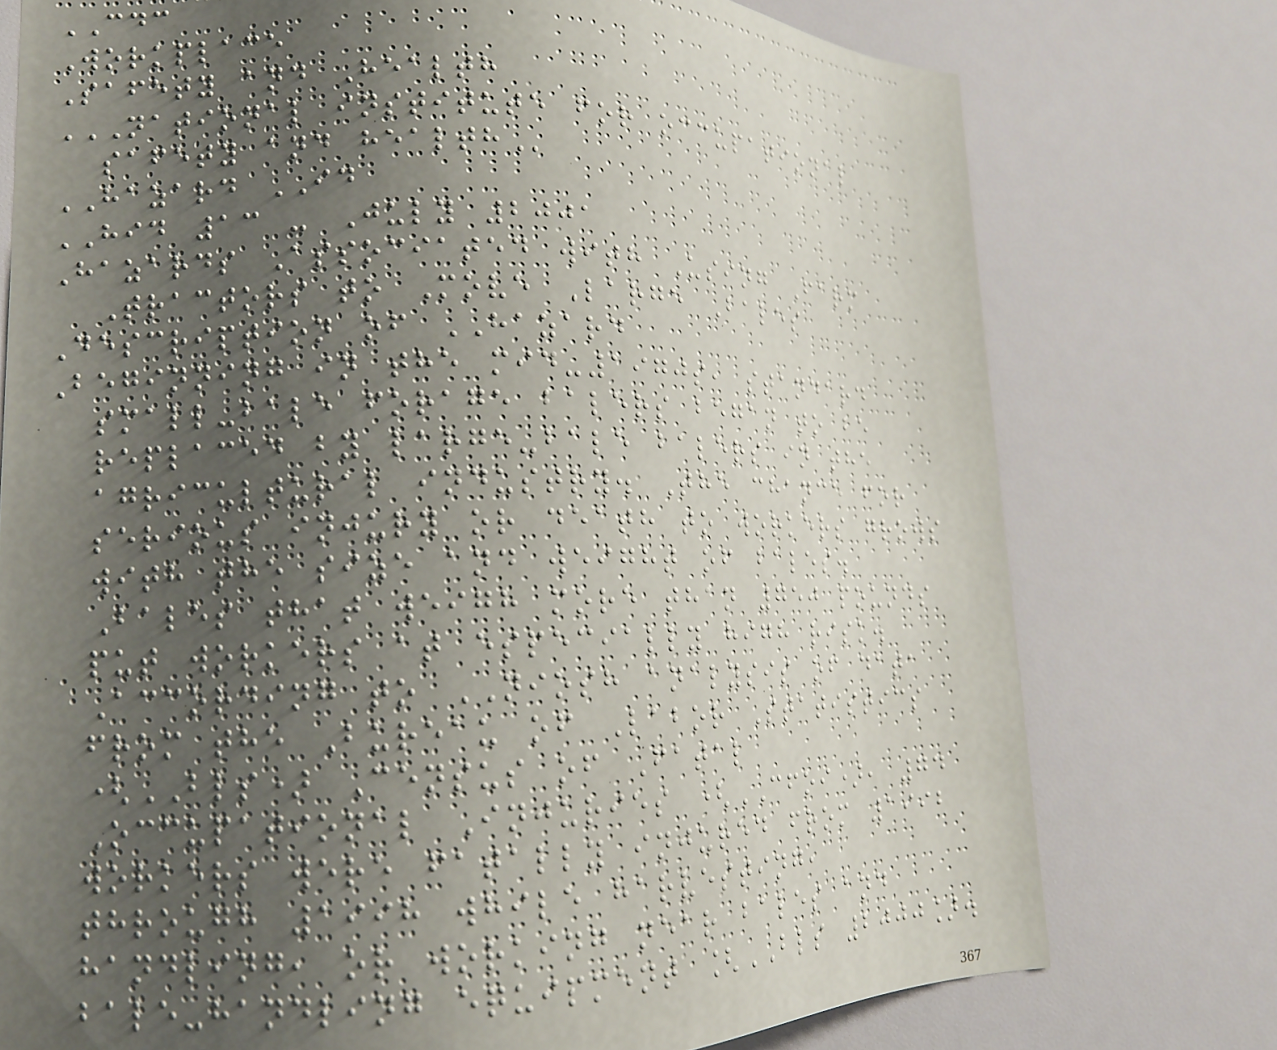CDC
Workplace
Safety and Health
NATIONAL INSTITUTE FOR OCCUPATIONAL
SAFETY AND HEALTH
HAZARD ID
HID 13 - July 2001
Hazards Associated with Using Farm
Tractors to Move Large Bales
Description of HAZARD
Beginning in the mid-1970s, standard
small-bale forage balers began to be
replaced by large-bale balers in the
agricultural industry. The chance for
serious injury or death to workers grows
with the size and weight of bales.
Bales that weigh more than 750 pounds
put workers at especially high risk.
According to NIOSH analysis of data
from the Bureau of Labor Statistics
(BLS) Census of Fatal
Occupational Injuries (CFOI), 74
workers were fatally injured from 1992
through 1998 while harvesting,
handling, or working near bales and
bale-handling equipment [BLS 2000].
